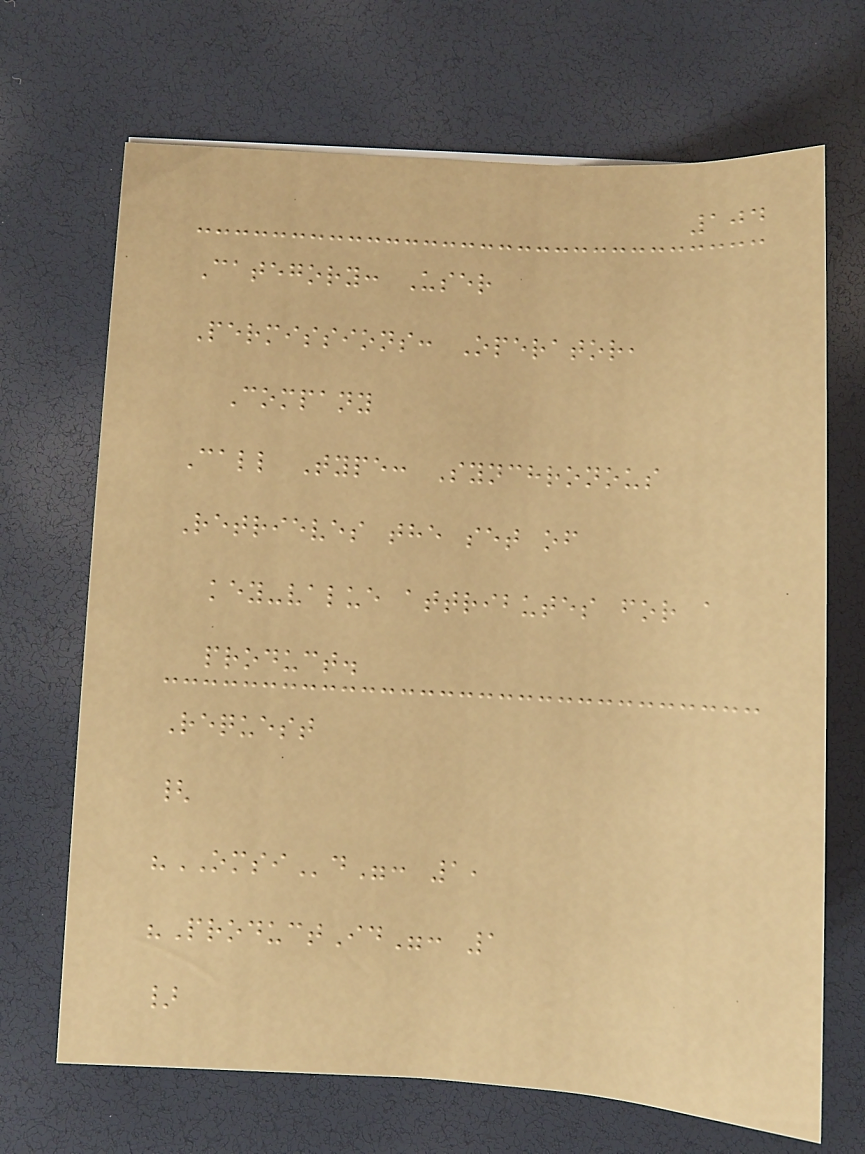104
Category: User
Permissions: Operator,
Company
Call Type: Synchronous
Retrieves the set of
key-value attributes for a
product.
Request
{
"OMSId": 1,
"ProductId": 1
}
